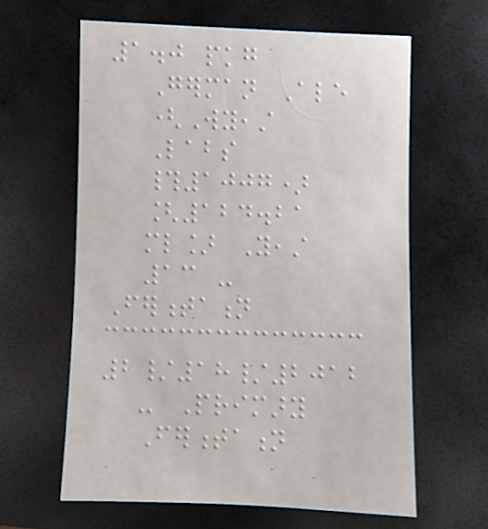1.0 pkg
German Ale
(Wyeast
Labs
#1007)
[124.21
ml] Yeast
13 -
Fermentation
2/18/2012
- Primary
Fermentation
